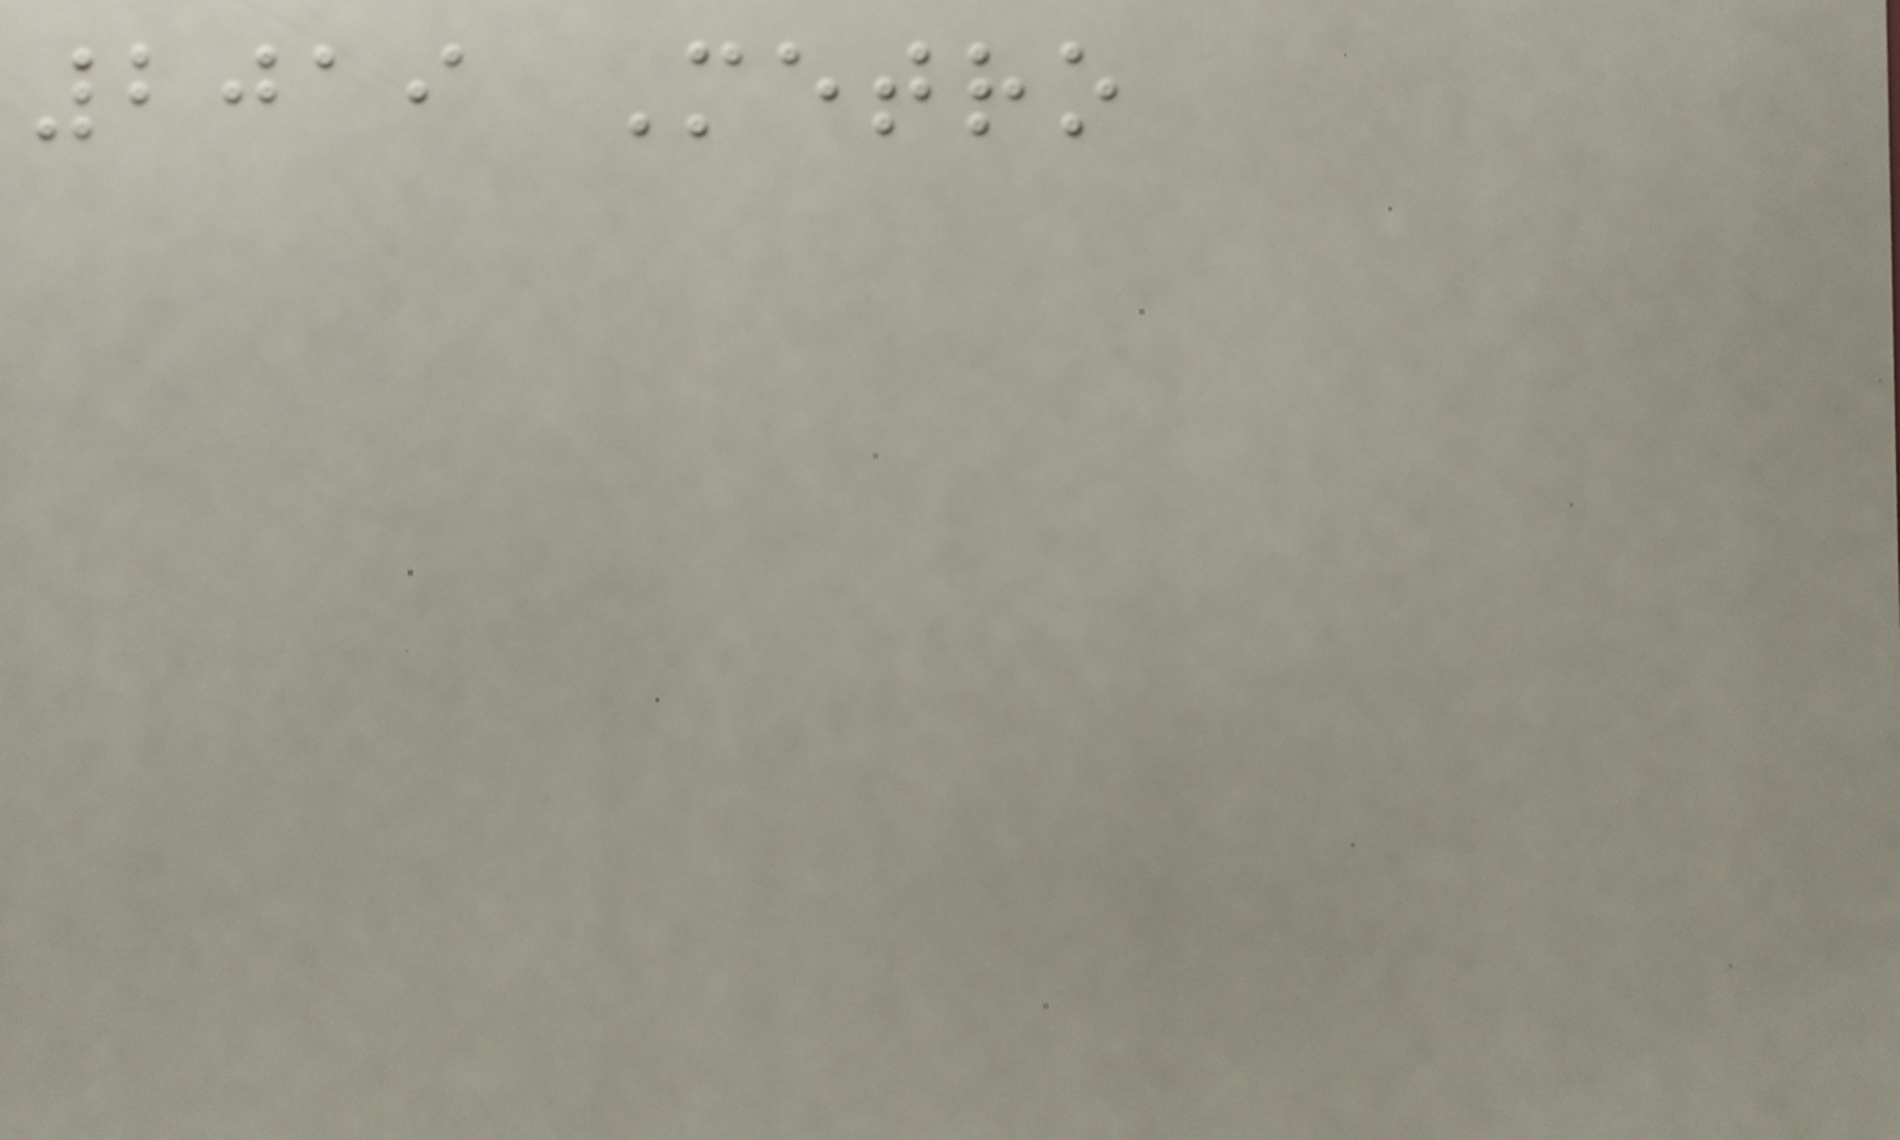2019 Metro
